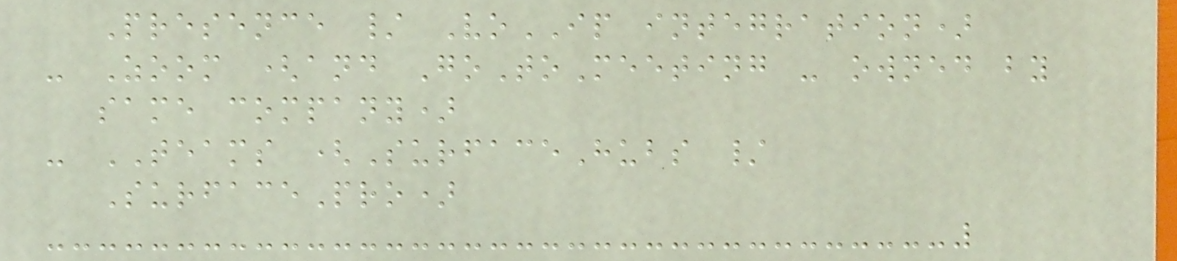Presence / VoIP integration)
- Zoom (and GoToMeeting - owned by
same company)
- TEAMS (SurfaceHubs /
SurfacePro)
